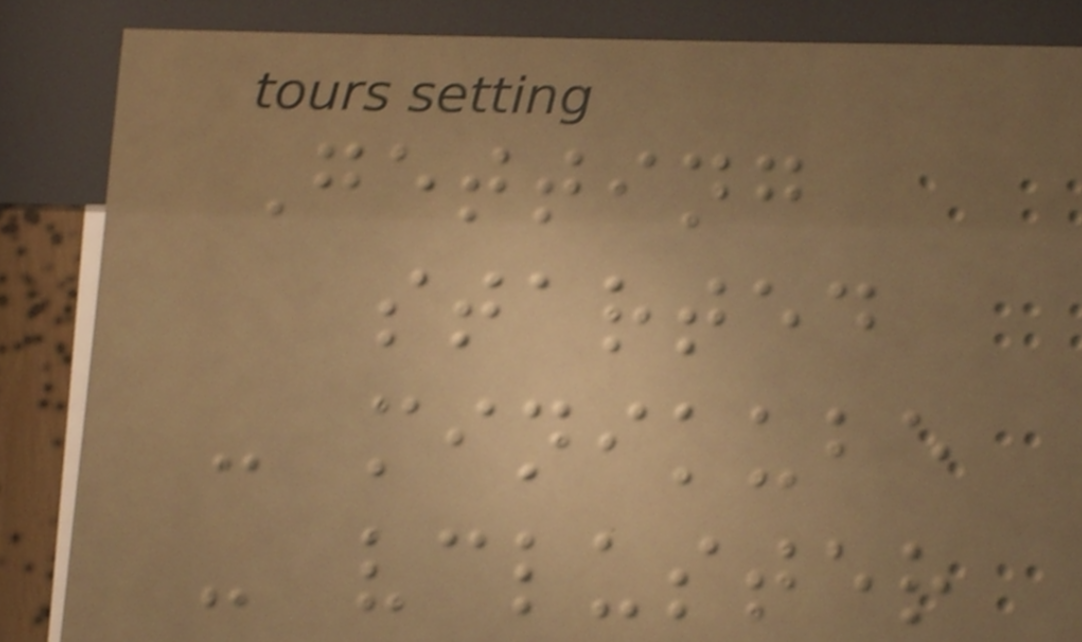Getting
started
- minikube
- vcluster
